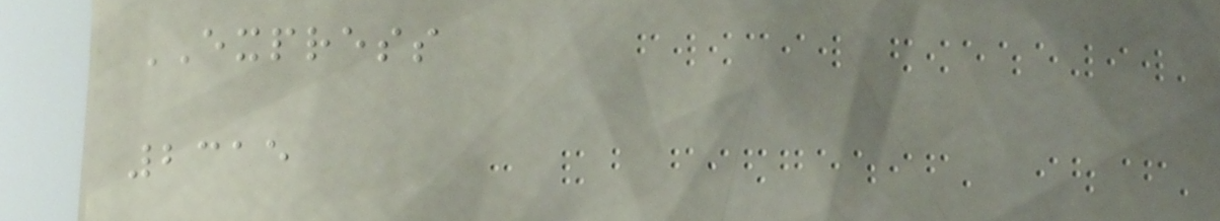EXPRESS
2315
